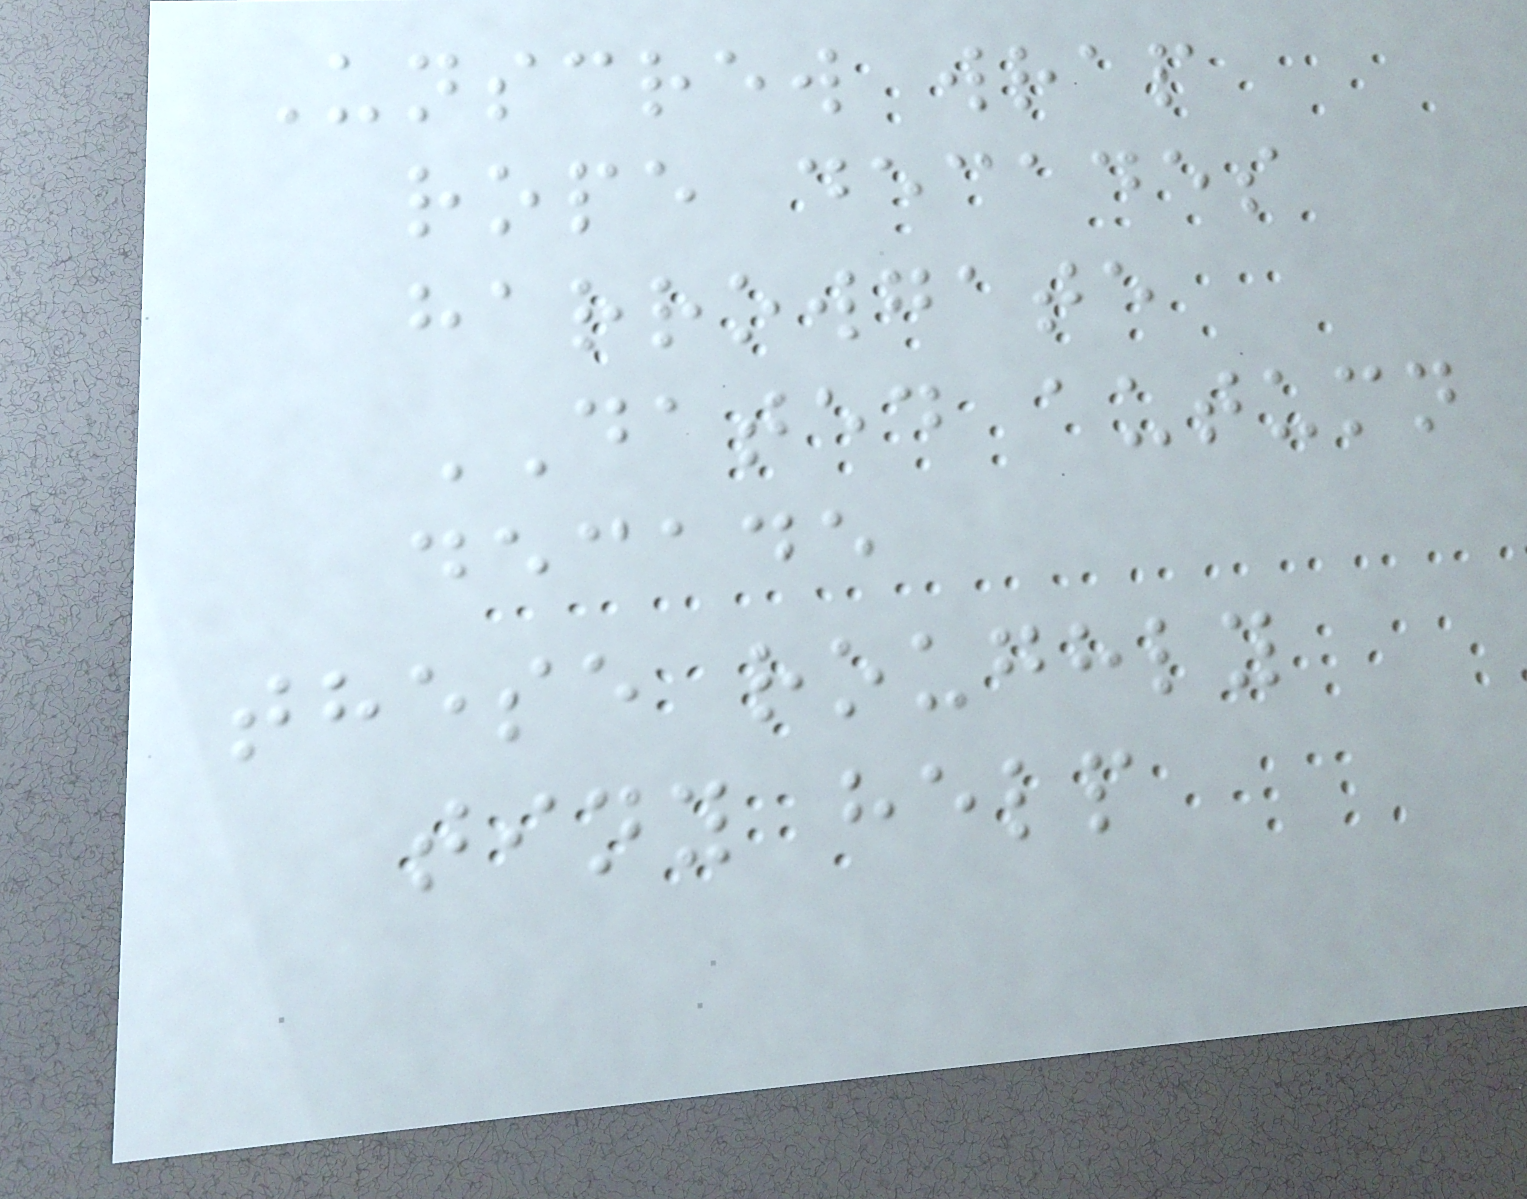Unscrew wrap
rope decades
harrowgate
DATED autumn
decade
these roughly
tiny help
